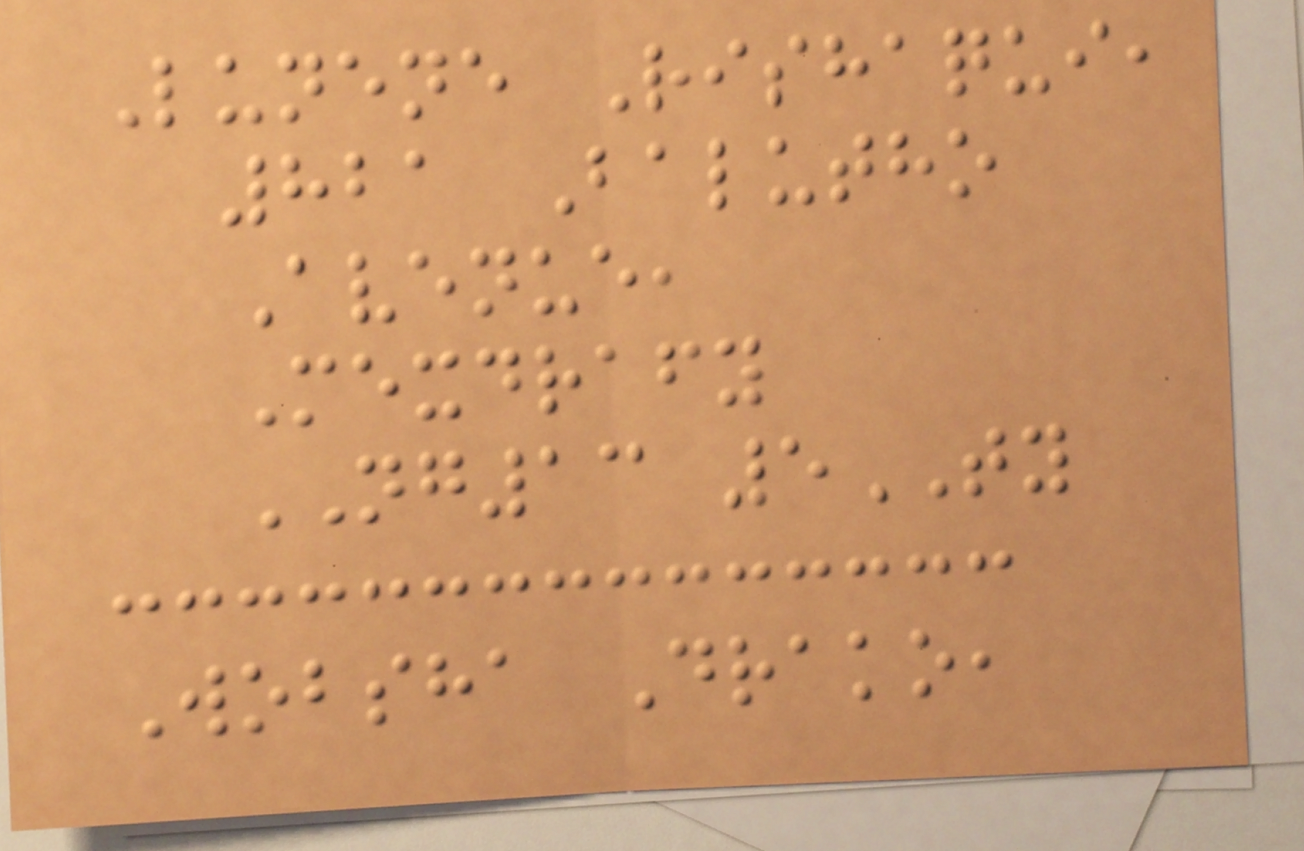Lunene Rishaqui,
821 Balutho
Avenue,
Mexdrafy
NG13 5TY
Wobsha Drako,
